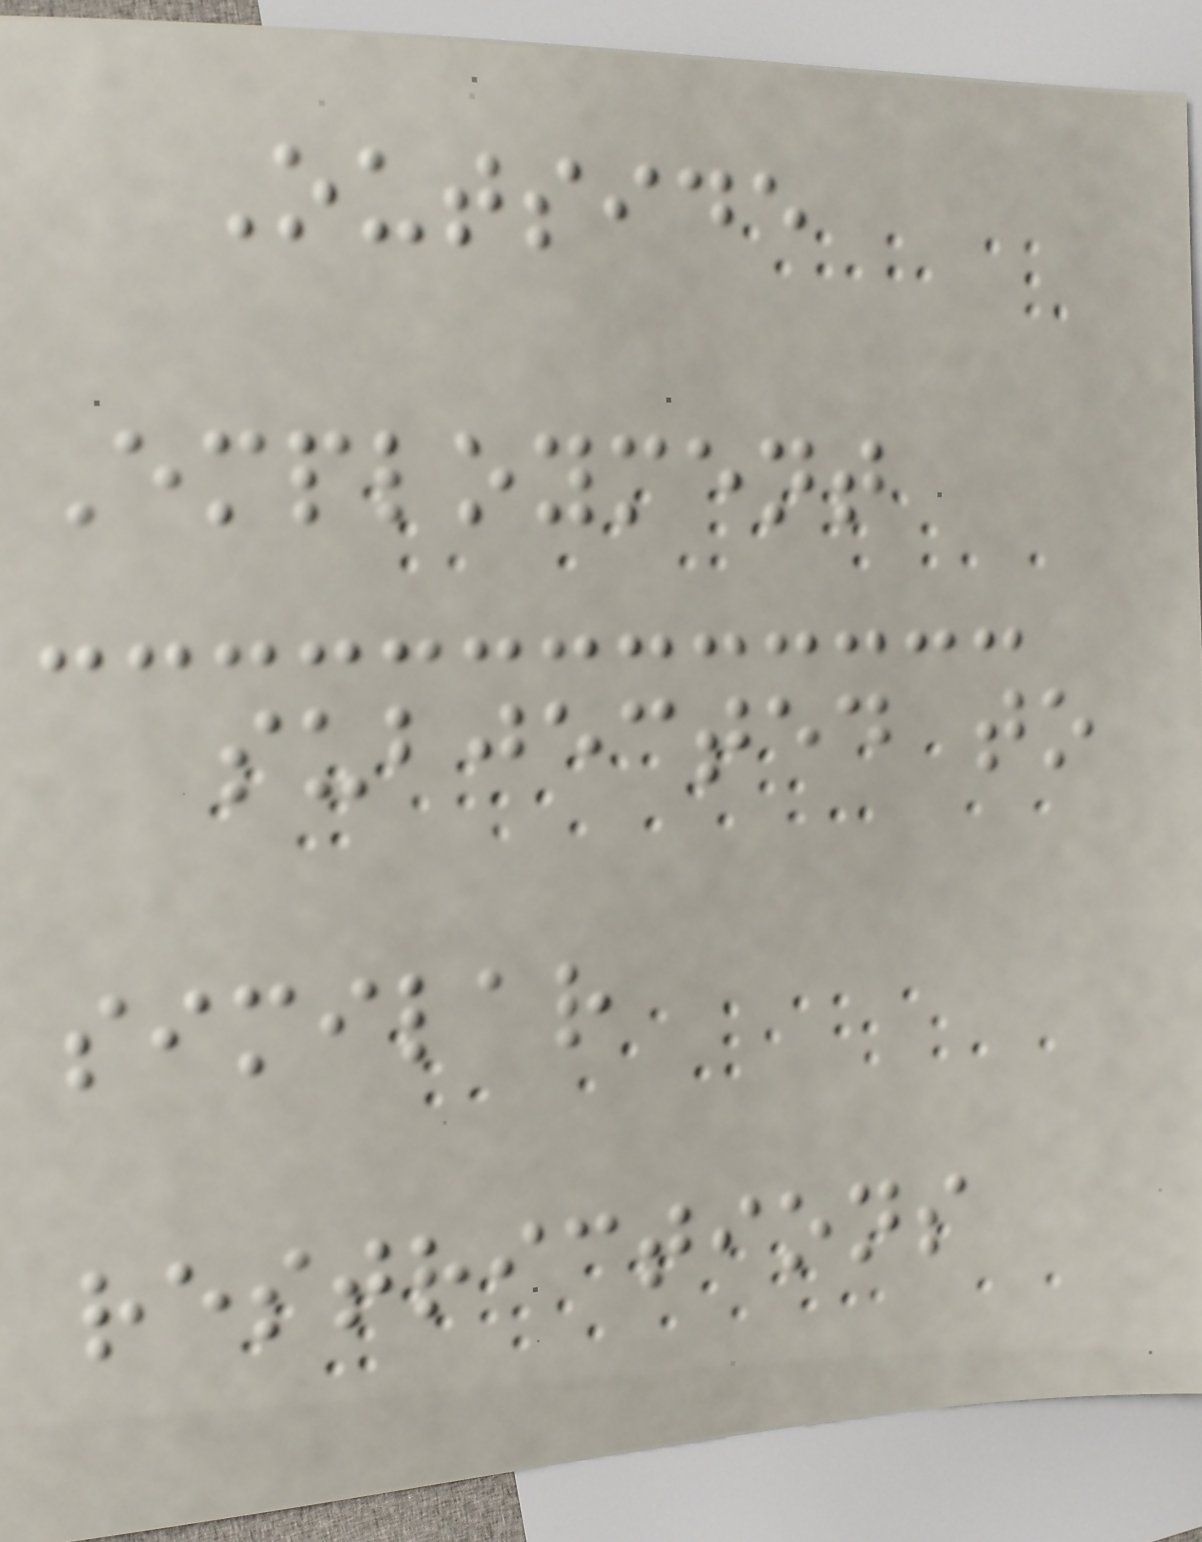Outside
Employment
subjected to
similar
restrictions
